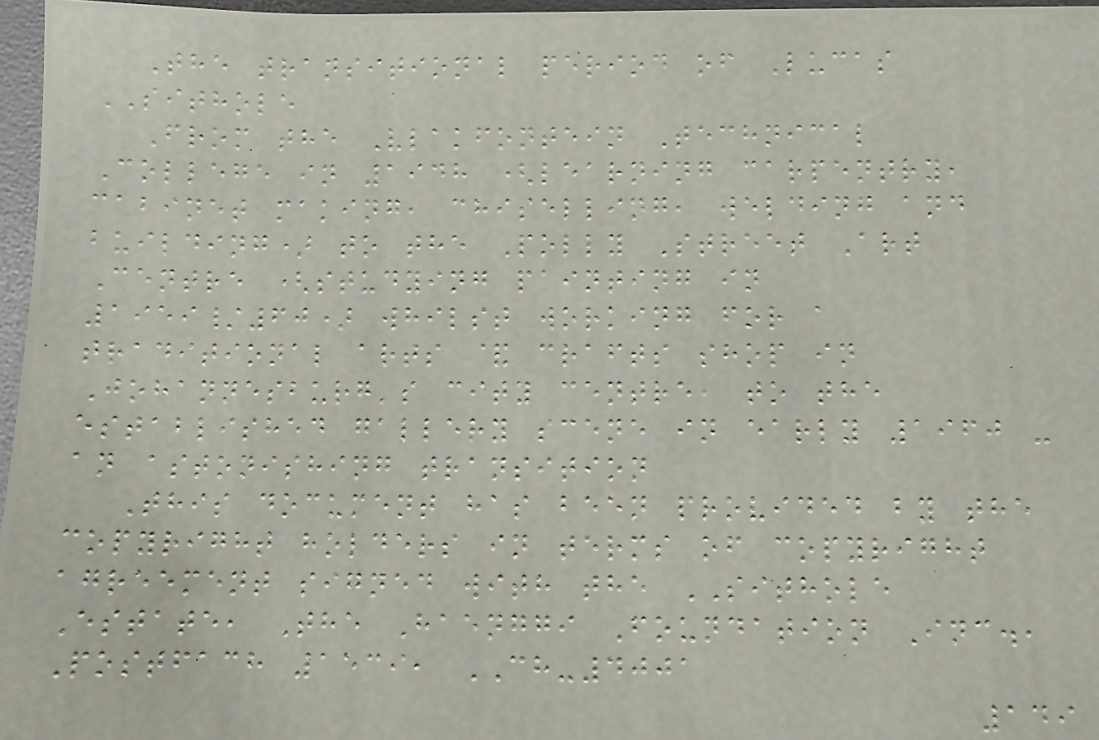The transitional period of Lucas
SITHOLE
From the Vlakfontein Technical
College in 1948 (learning carpentry,
cabinet making, chiselling, welding and
building) to the Polly Street Art
Centre (studying painting in
1959/60) whilst working for a
traditional arts & crafts shop in
Johannesburg's city centre, to the
established gallery scene in early 1960 -
an astonishing transition
This document has been provided by the
copyright holders in terms of copyright
agreement signed with the SITHOLE
Estate, The Haenggi Foundation Inc.,
Postfach 1539, CH-4001
149
